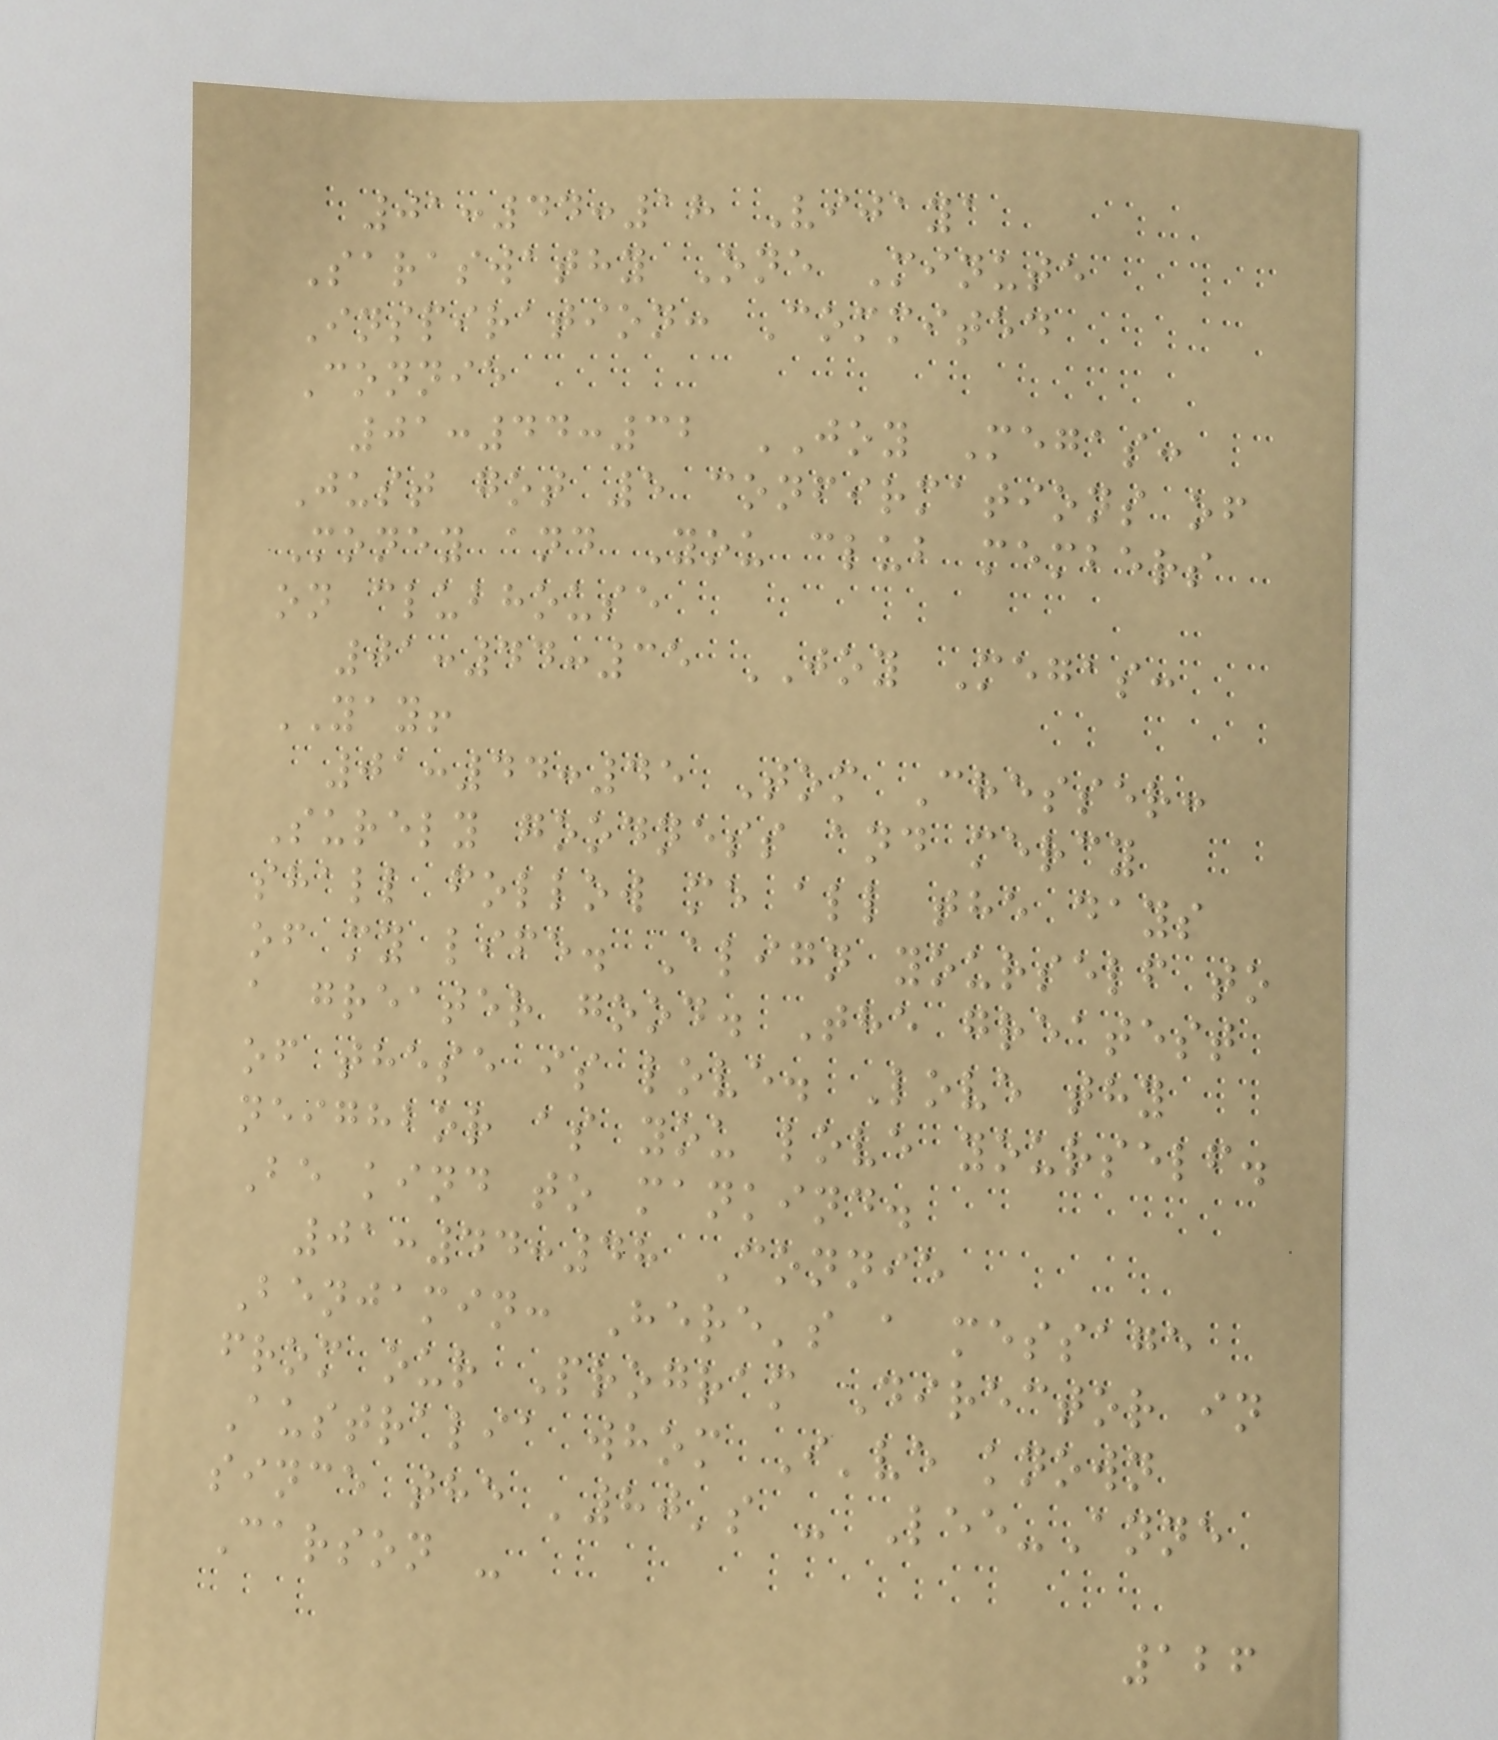01:44:18 Vijaya
Saraswathy One Minute
Inspiration: Commited
Connie
01:44:32 JOY Megas:
Just got 5 confirmations of
Money and You club members
on clubhouse
01:44:35 JOY Megas:
YAY!
01:44:45 Tom Chesser:
Surely goodness and mercy
shall follow me all the days
of my life. Align yourself to
a greater good. The greatest
of these is love. Love thy
neighbor as you love yourself.
Be kind to mankind.
01:44:48 Connie
Benjamin: Here's a message
from our Program Director in
Australia whom I've known
since the '80's - Lee-Anne
Carson -
126
